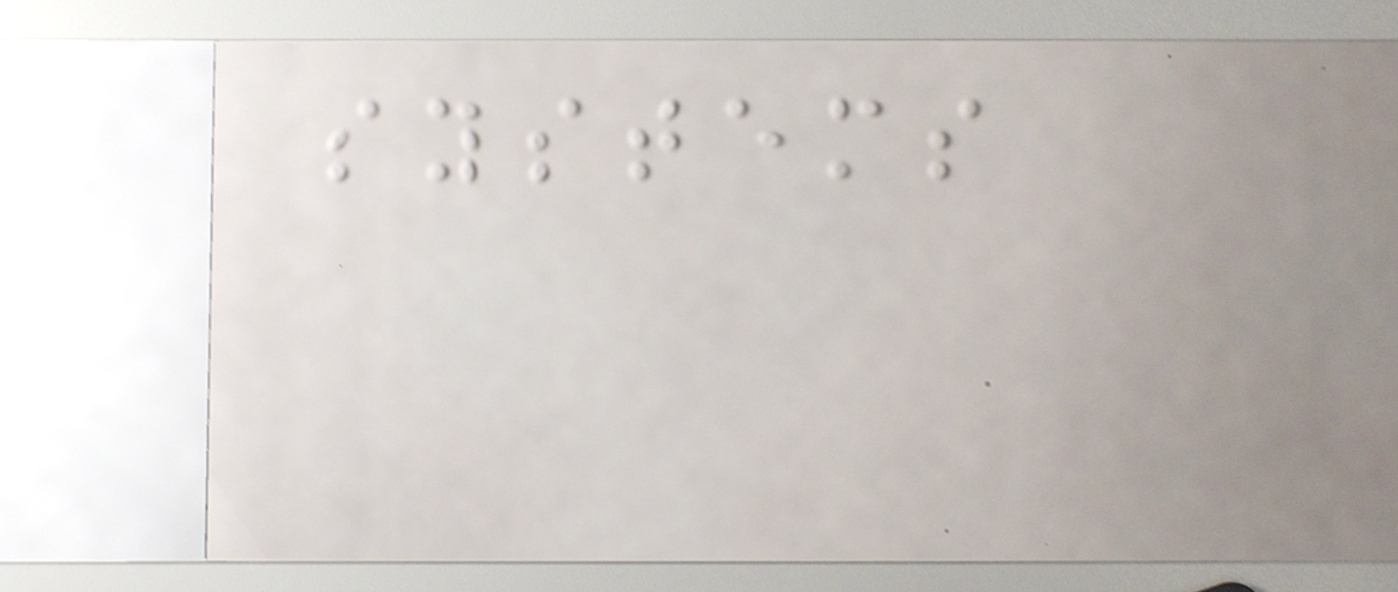systems
